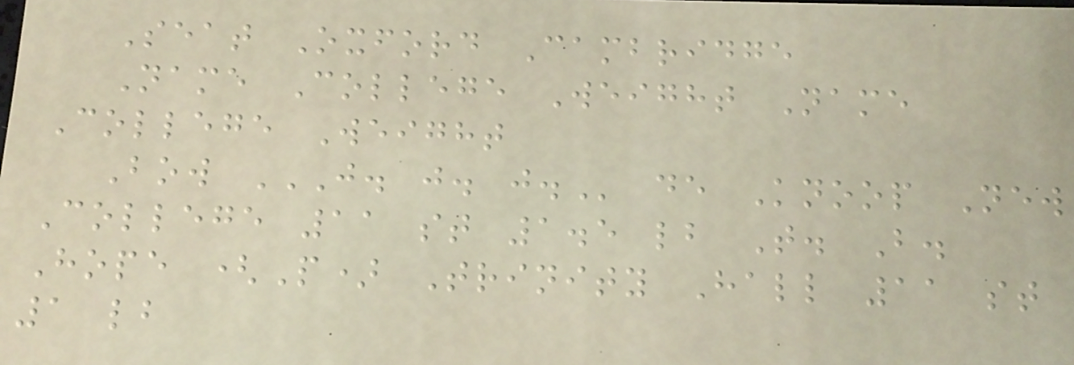Seat Oxford Cambridge
Name College Weight Name
College Weight
Bow J. J. J. de Knoop New
College 11 st 1.5 lb T. B.
Hope (P) Trinity Hall 11 st
1 lb
